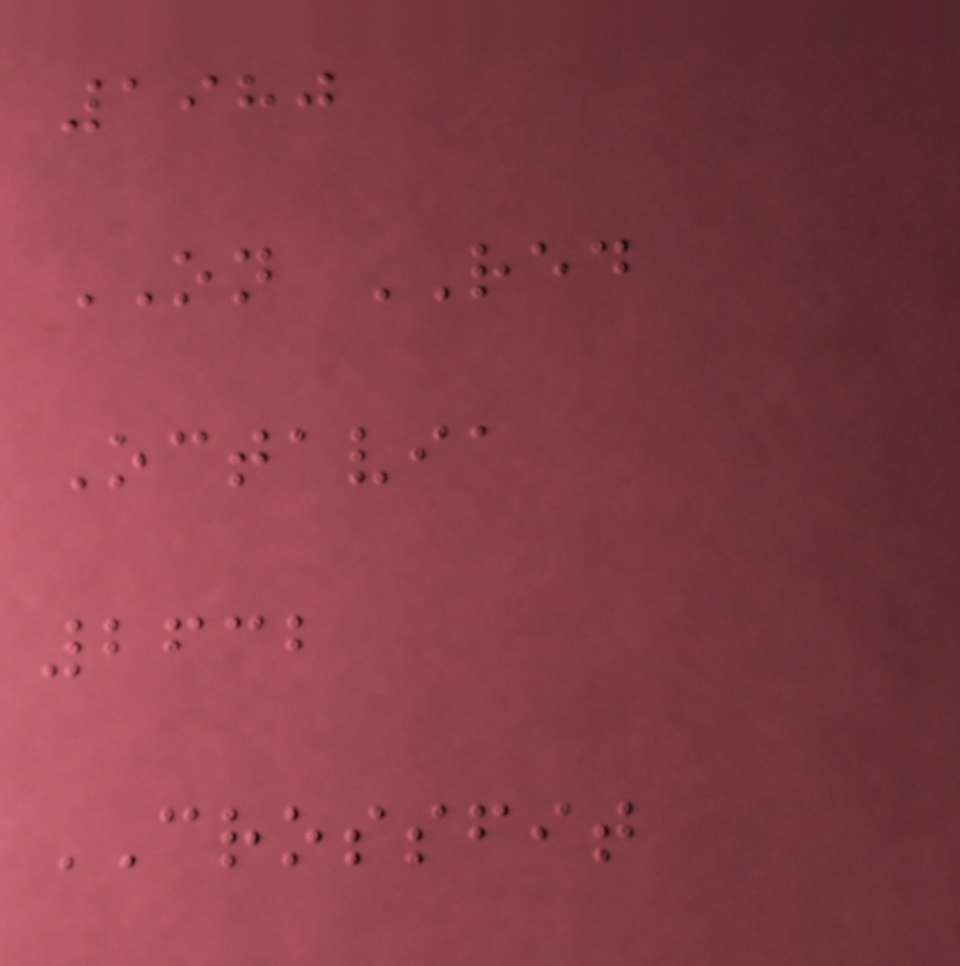1980
ON RED
Octavia
2632
CROSSFIT
